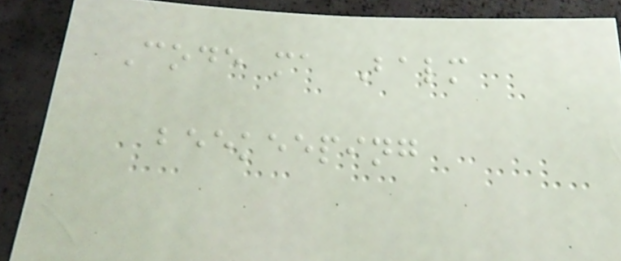Code ma Balm
beekeeping
